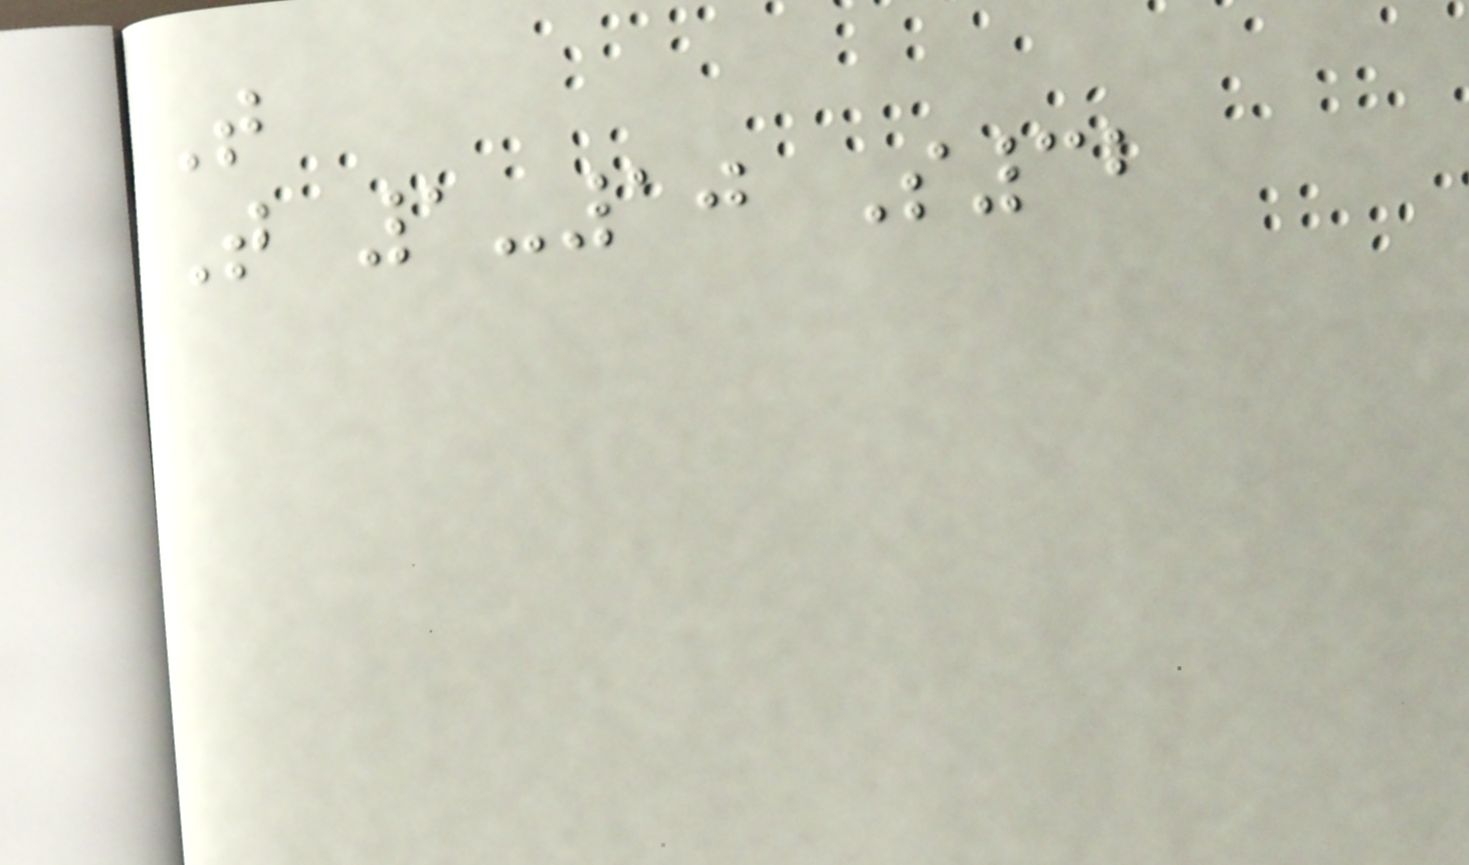T
T 1-10 S32
